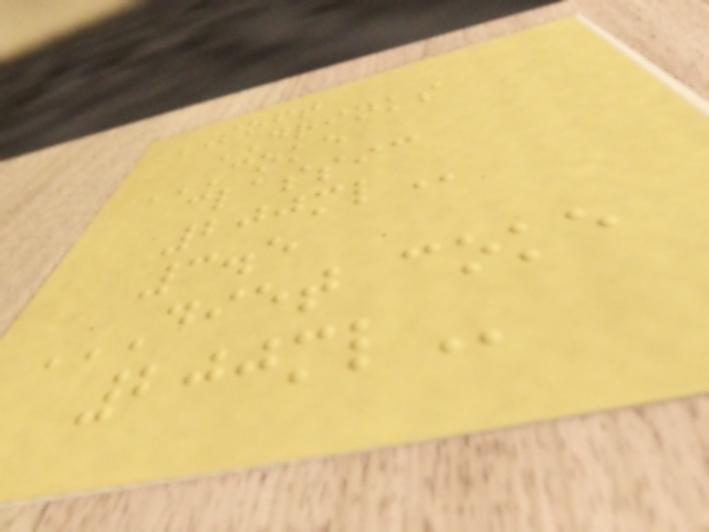SOFT
DRINKS
COKE
CLASSIC
200ML
3.5
DIET COKE
200ML
